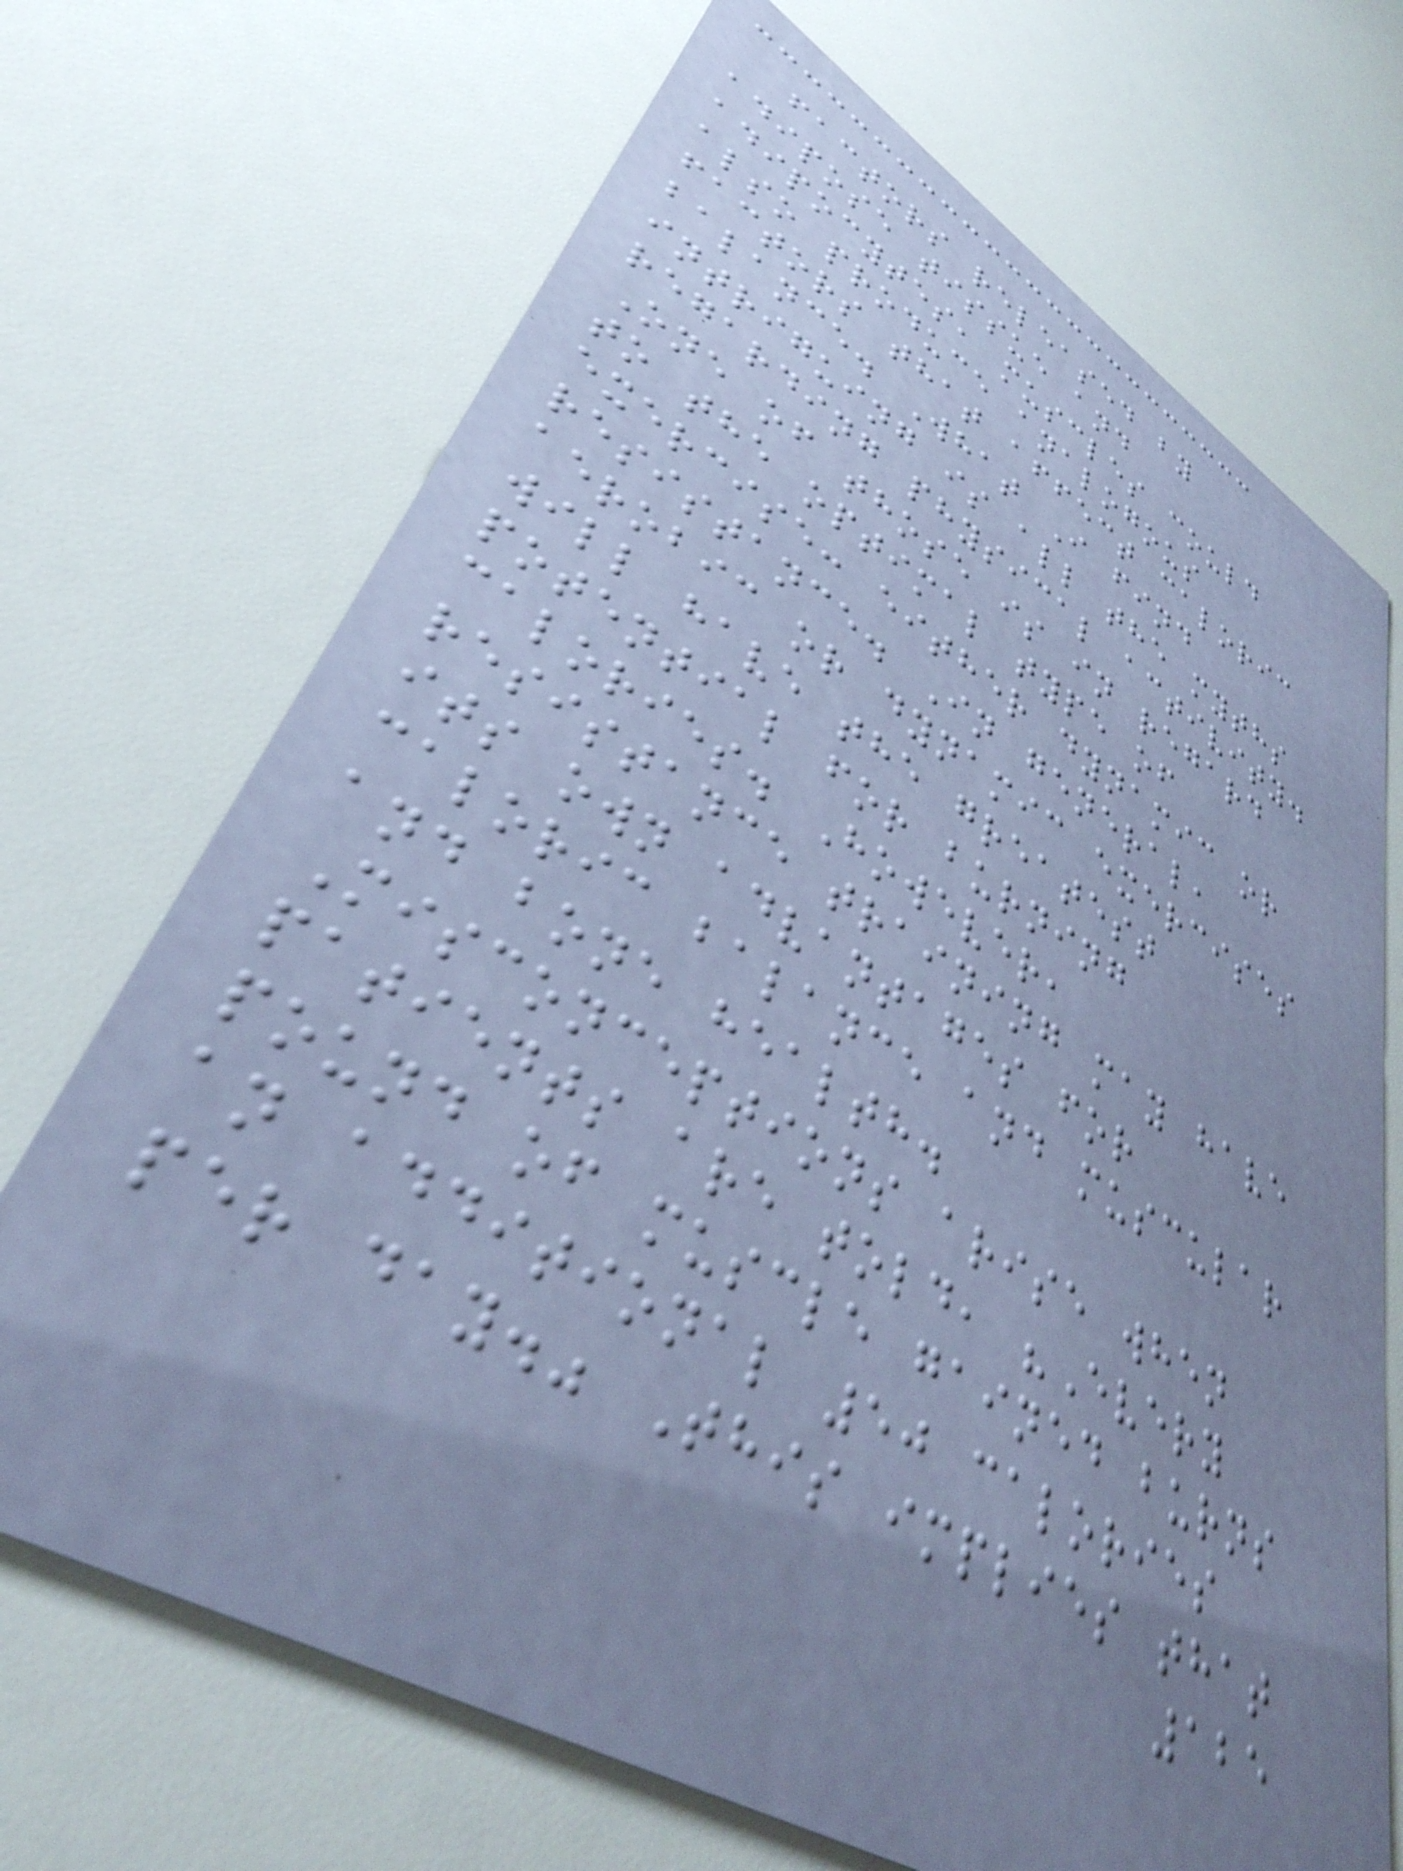factors released by
adipose tissue and
adipocytes, muscles could
also produce analogous
factors that affect caloric
balance. What I find
intriguing is all the myths
regarding physical activity.
One of those is in regard
to the optimal type of
exercise: either dynamic or
resistance. In general,
aerobic or dynamic exercises
will have the greatest
potential for burning
calories. However,
resistance training may have
its own advantages for
caloric balance and muscular
and bone health.
Misconceptions arise when
patients are told, "Every
pound of muscle gained burns
an additional 50 calories
per day." This implies that
125
